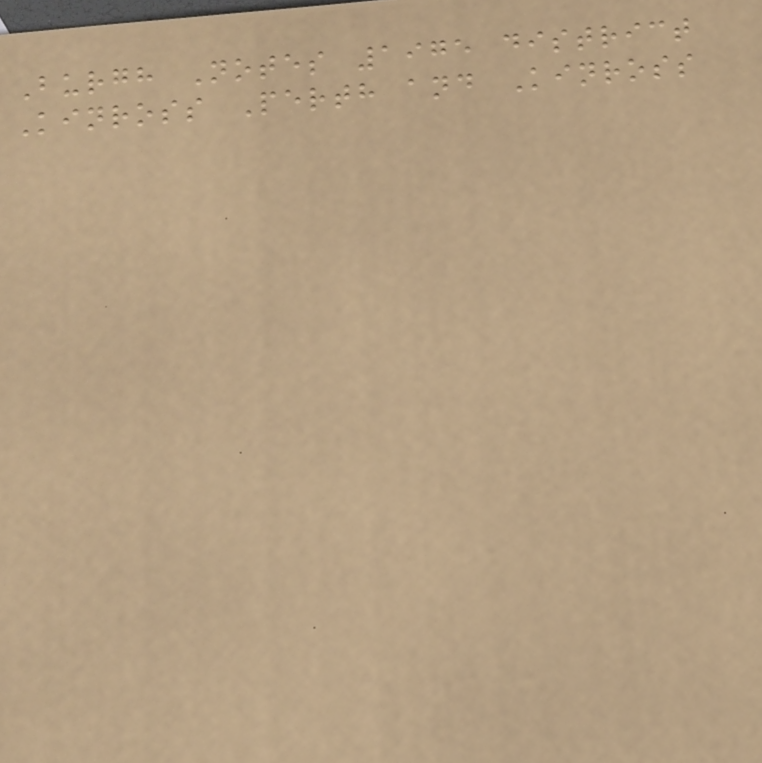Burgh Notes 1975 district
Kinross Perth and Kinross
